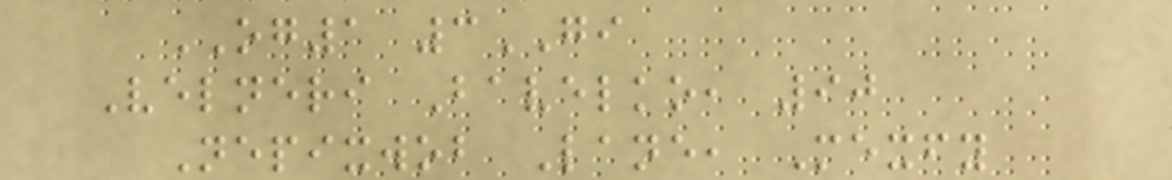OG1 3GI
Velneri Bavelko, 90
Nepixwob Lane, Mexfy
